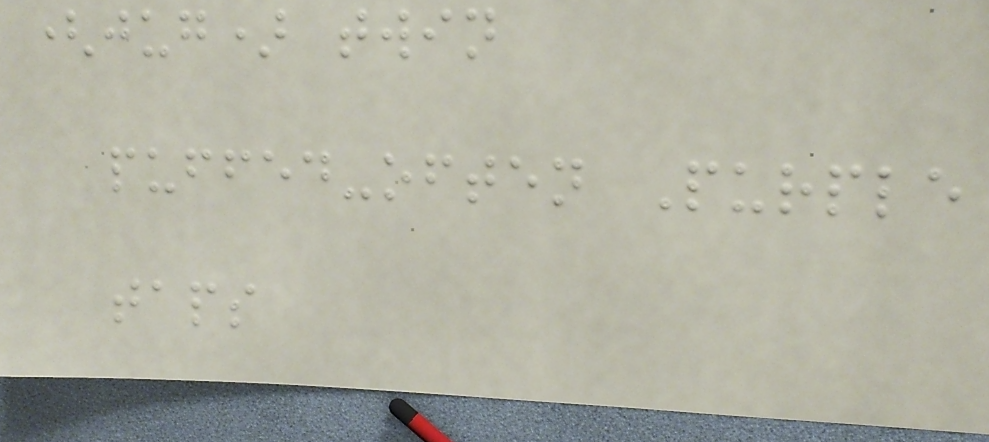(jug) twin
puffed-often Purple
taps
